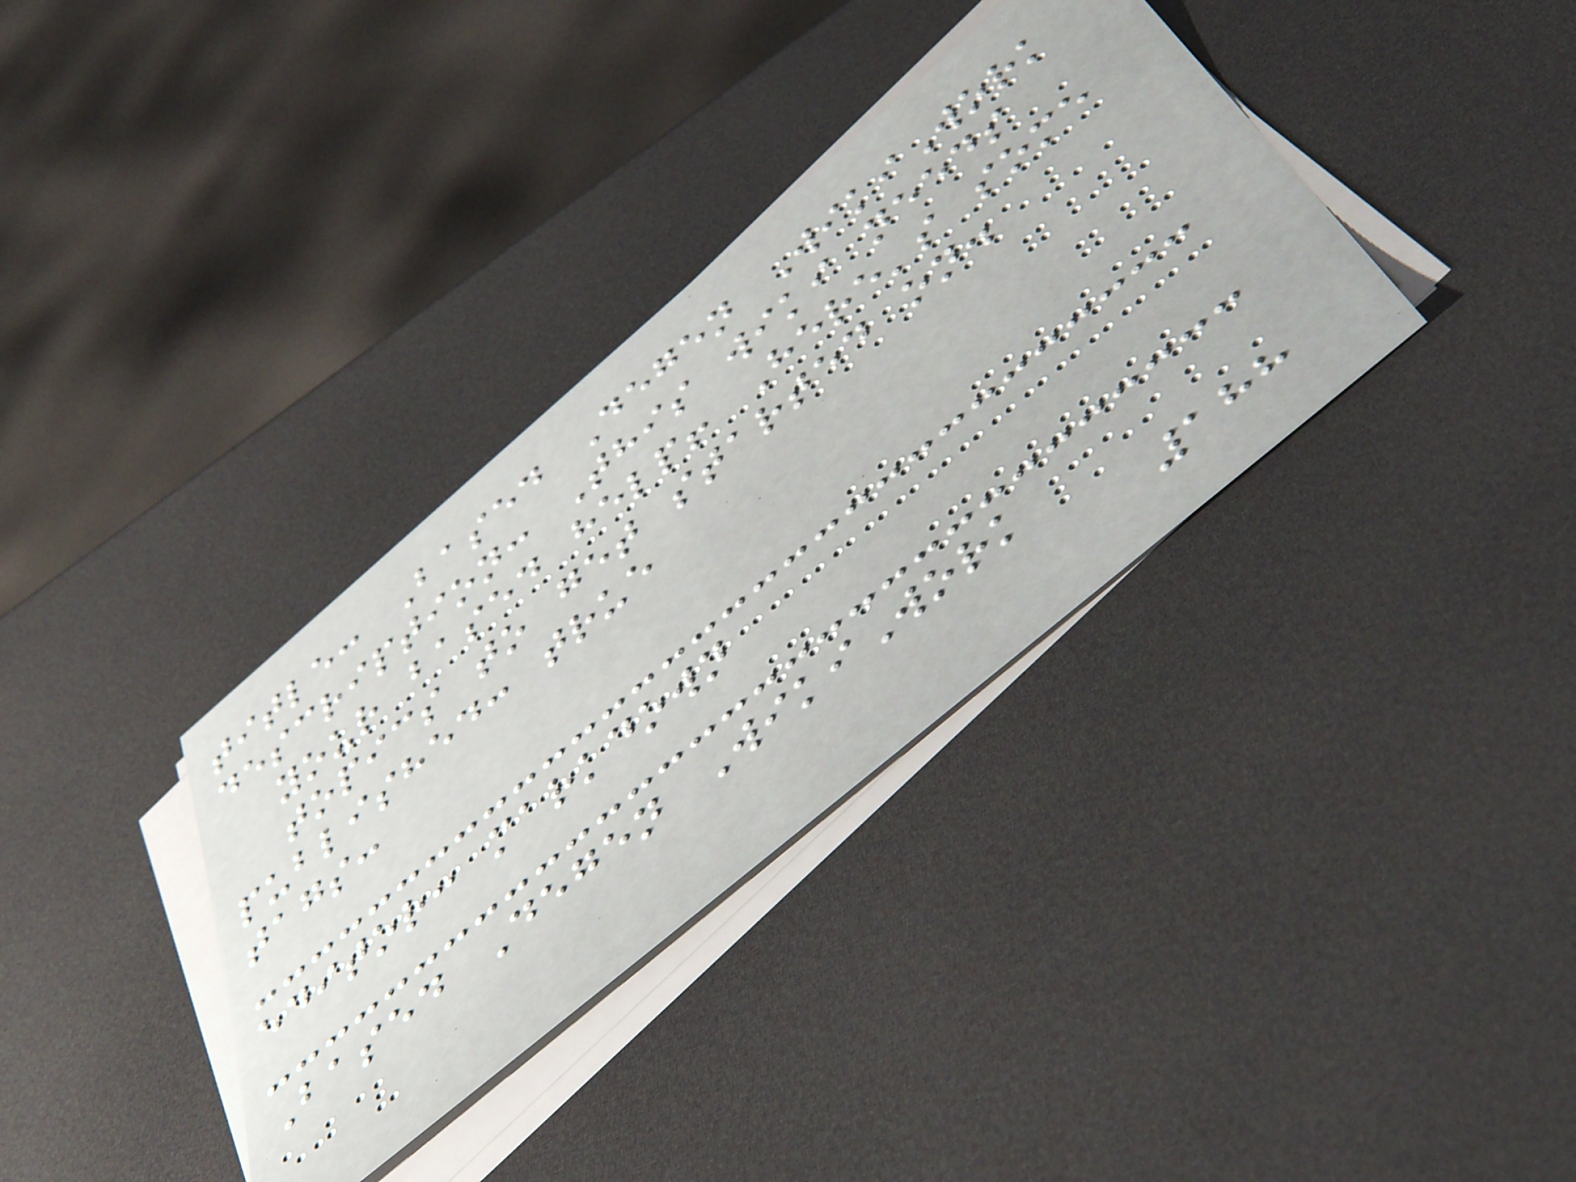title: Based Degen WikiWork
description: This wiki needs
your based help! Here's some
topics to get started on.
published: true
tags:
editor: markdown
Based Degen WikiWork
188
